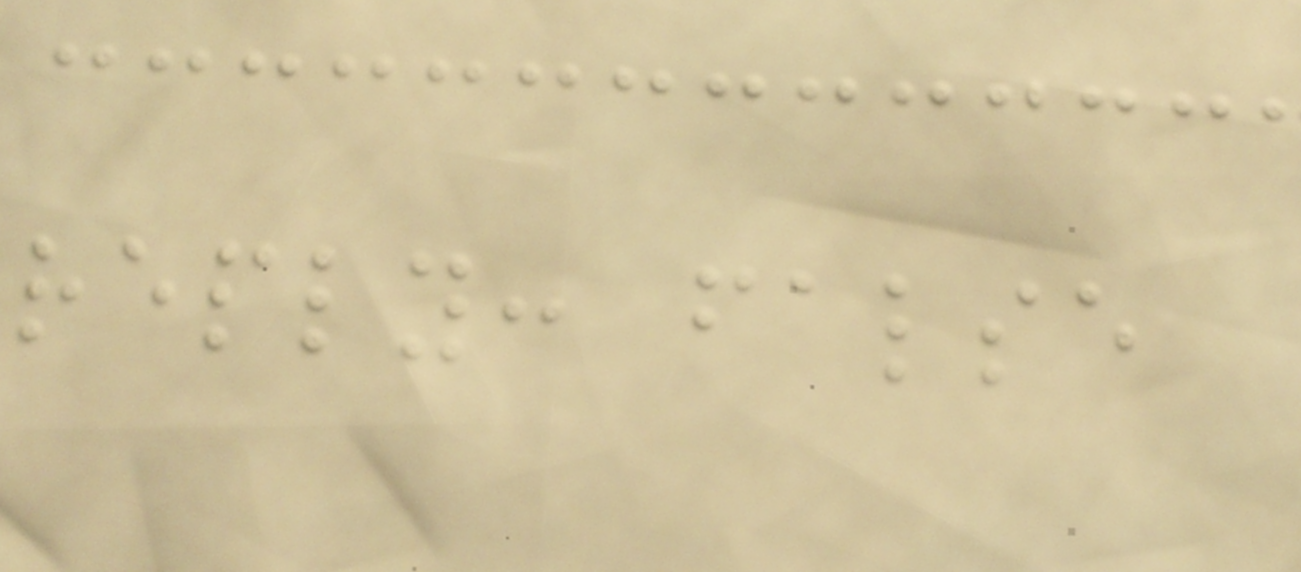reply: false
